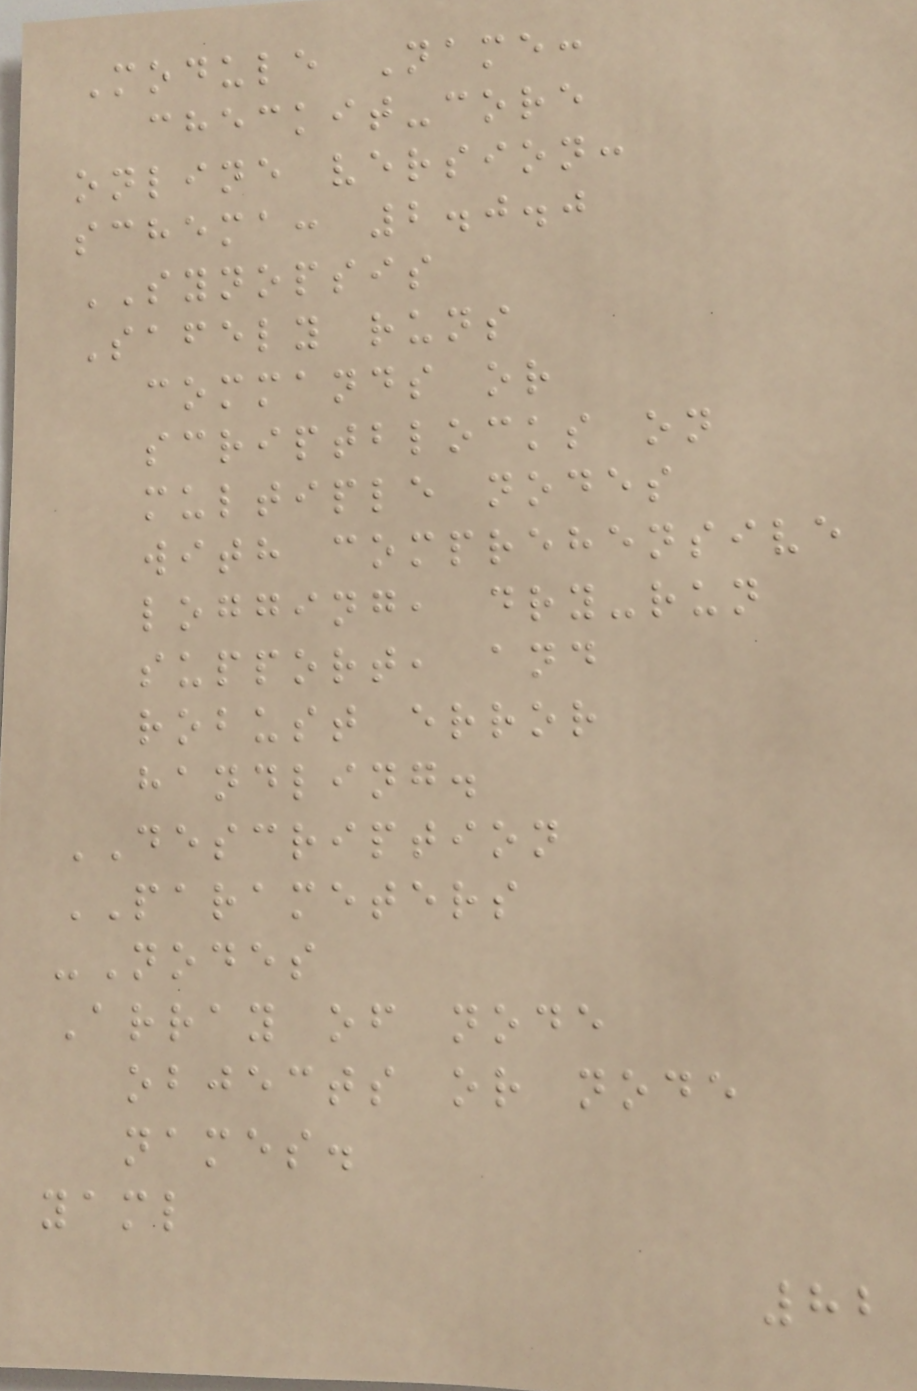Module Name:
checkit-core
online version:
schema: 2.0.0
SYNOPSIS
Safely runs
commands or
scriptblocks on
multiple nodes
with comprehensive
logging, dry-run
support, and
robust error
handling.
DESCRIPTION
PARAMETERS
-Nodes
Array of node
objects or node
names.
yaml
82
